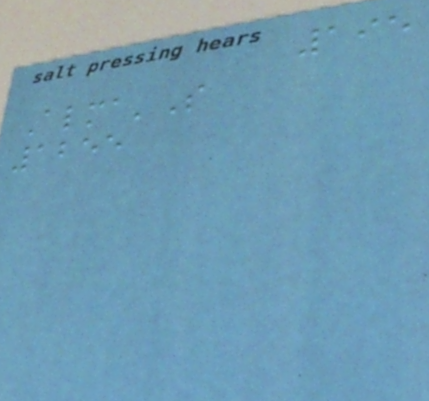195
Alma'S
1255
